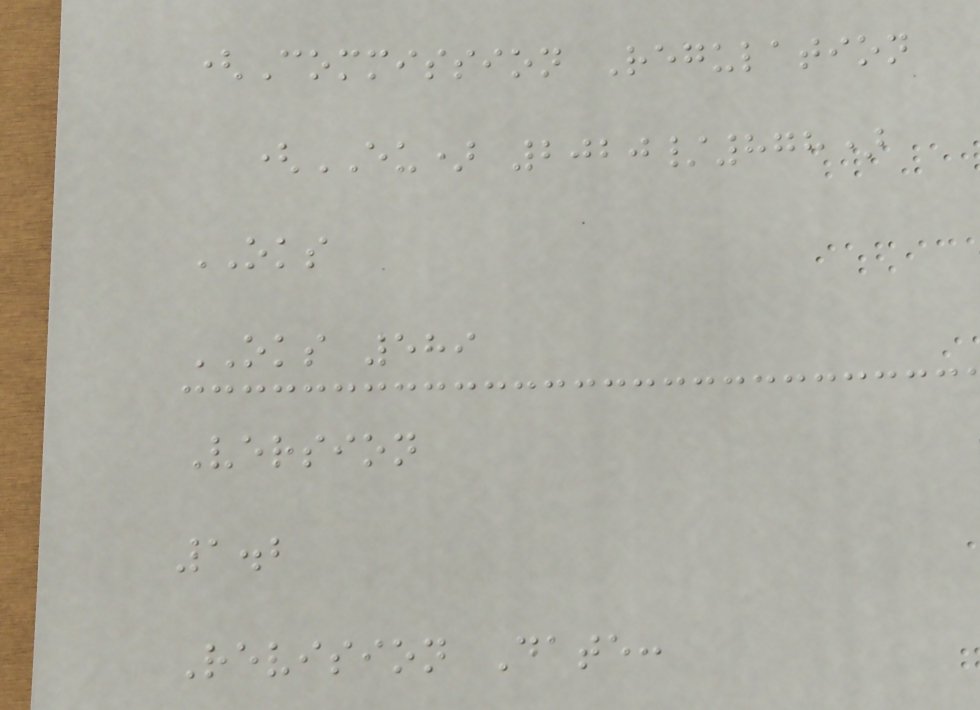(Commission Regulation
(EU) 2020/878)
OKS
OKS 589
Version
1.2
Revision Date:
